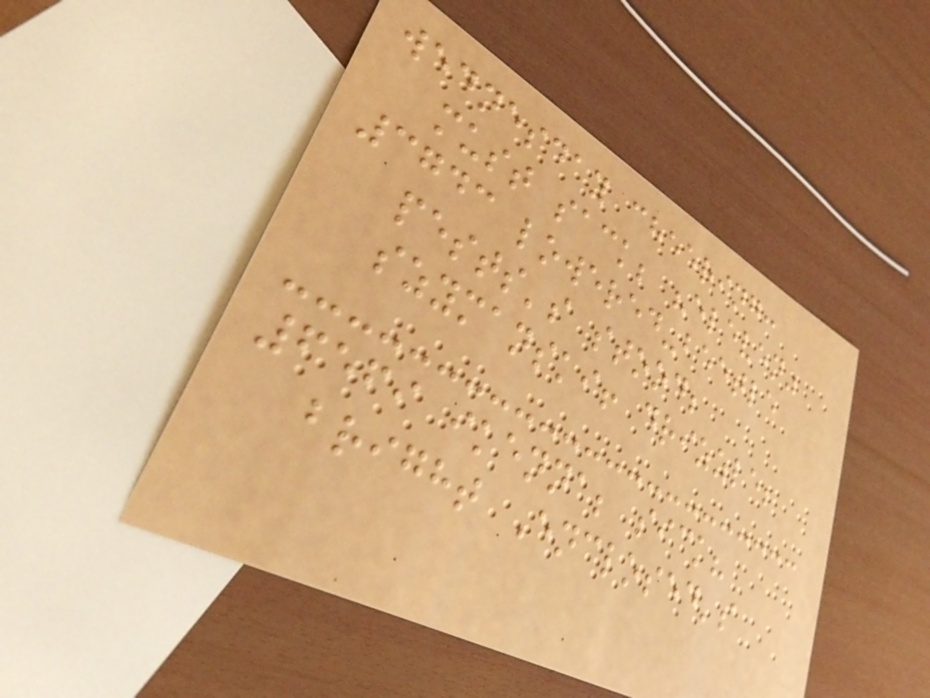wednesday cheering:
must sack; "eleven"
3743 lowered-beetle
pests's stood;
szymanski! drizzle;
6569 ikenna; sick?
bright Enclosed's
